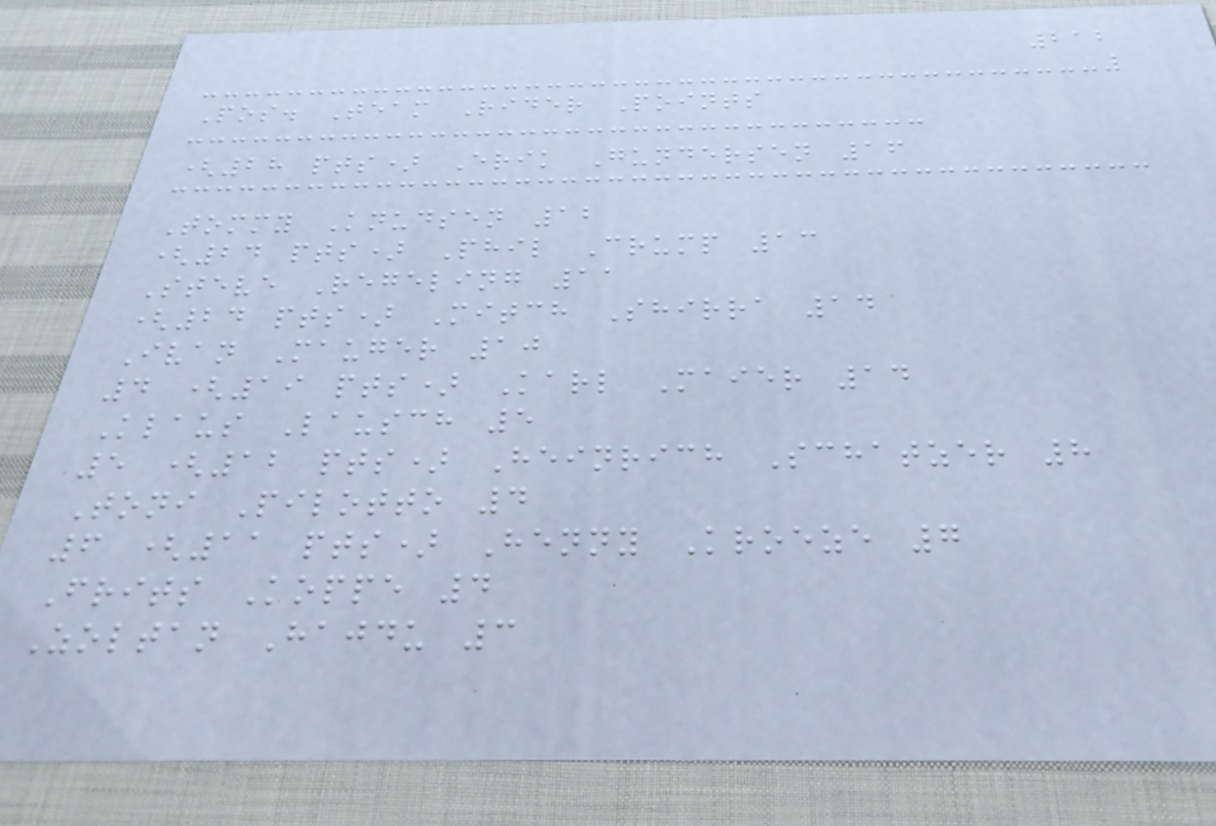212
Pos. Team Rider Points
(28 pts) Erik Gundersen 16
Tommy Knudsen 12
(24 pts) Phil Crump 13
Steve Regeling 11
(24 pts) Mitch Shirra 14
Ivan Mauger 10
4 (19 pts) Karl Maier 14
Klaus Lausch 5
5 (12 pts) Heinrich Schatzer 8
Toni Pilotto 4
6 (11 pts) Henny Kroeze 7
Frits Koppe 4
Zoltan Hajdu 3
